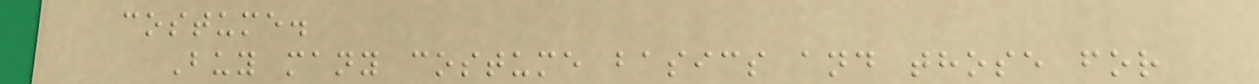costume.
Buy many costume basics and those for
